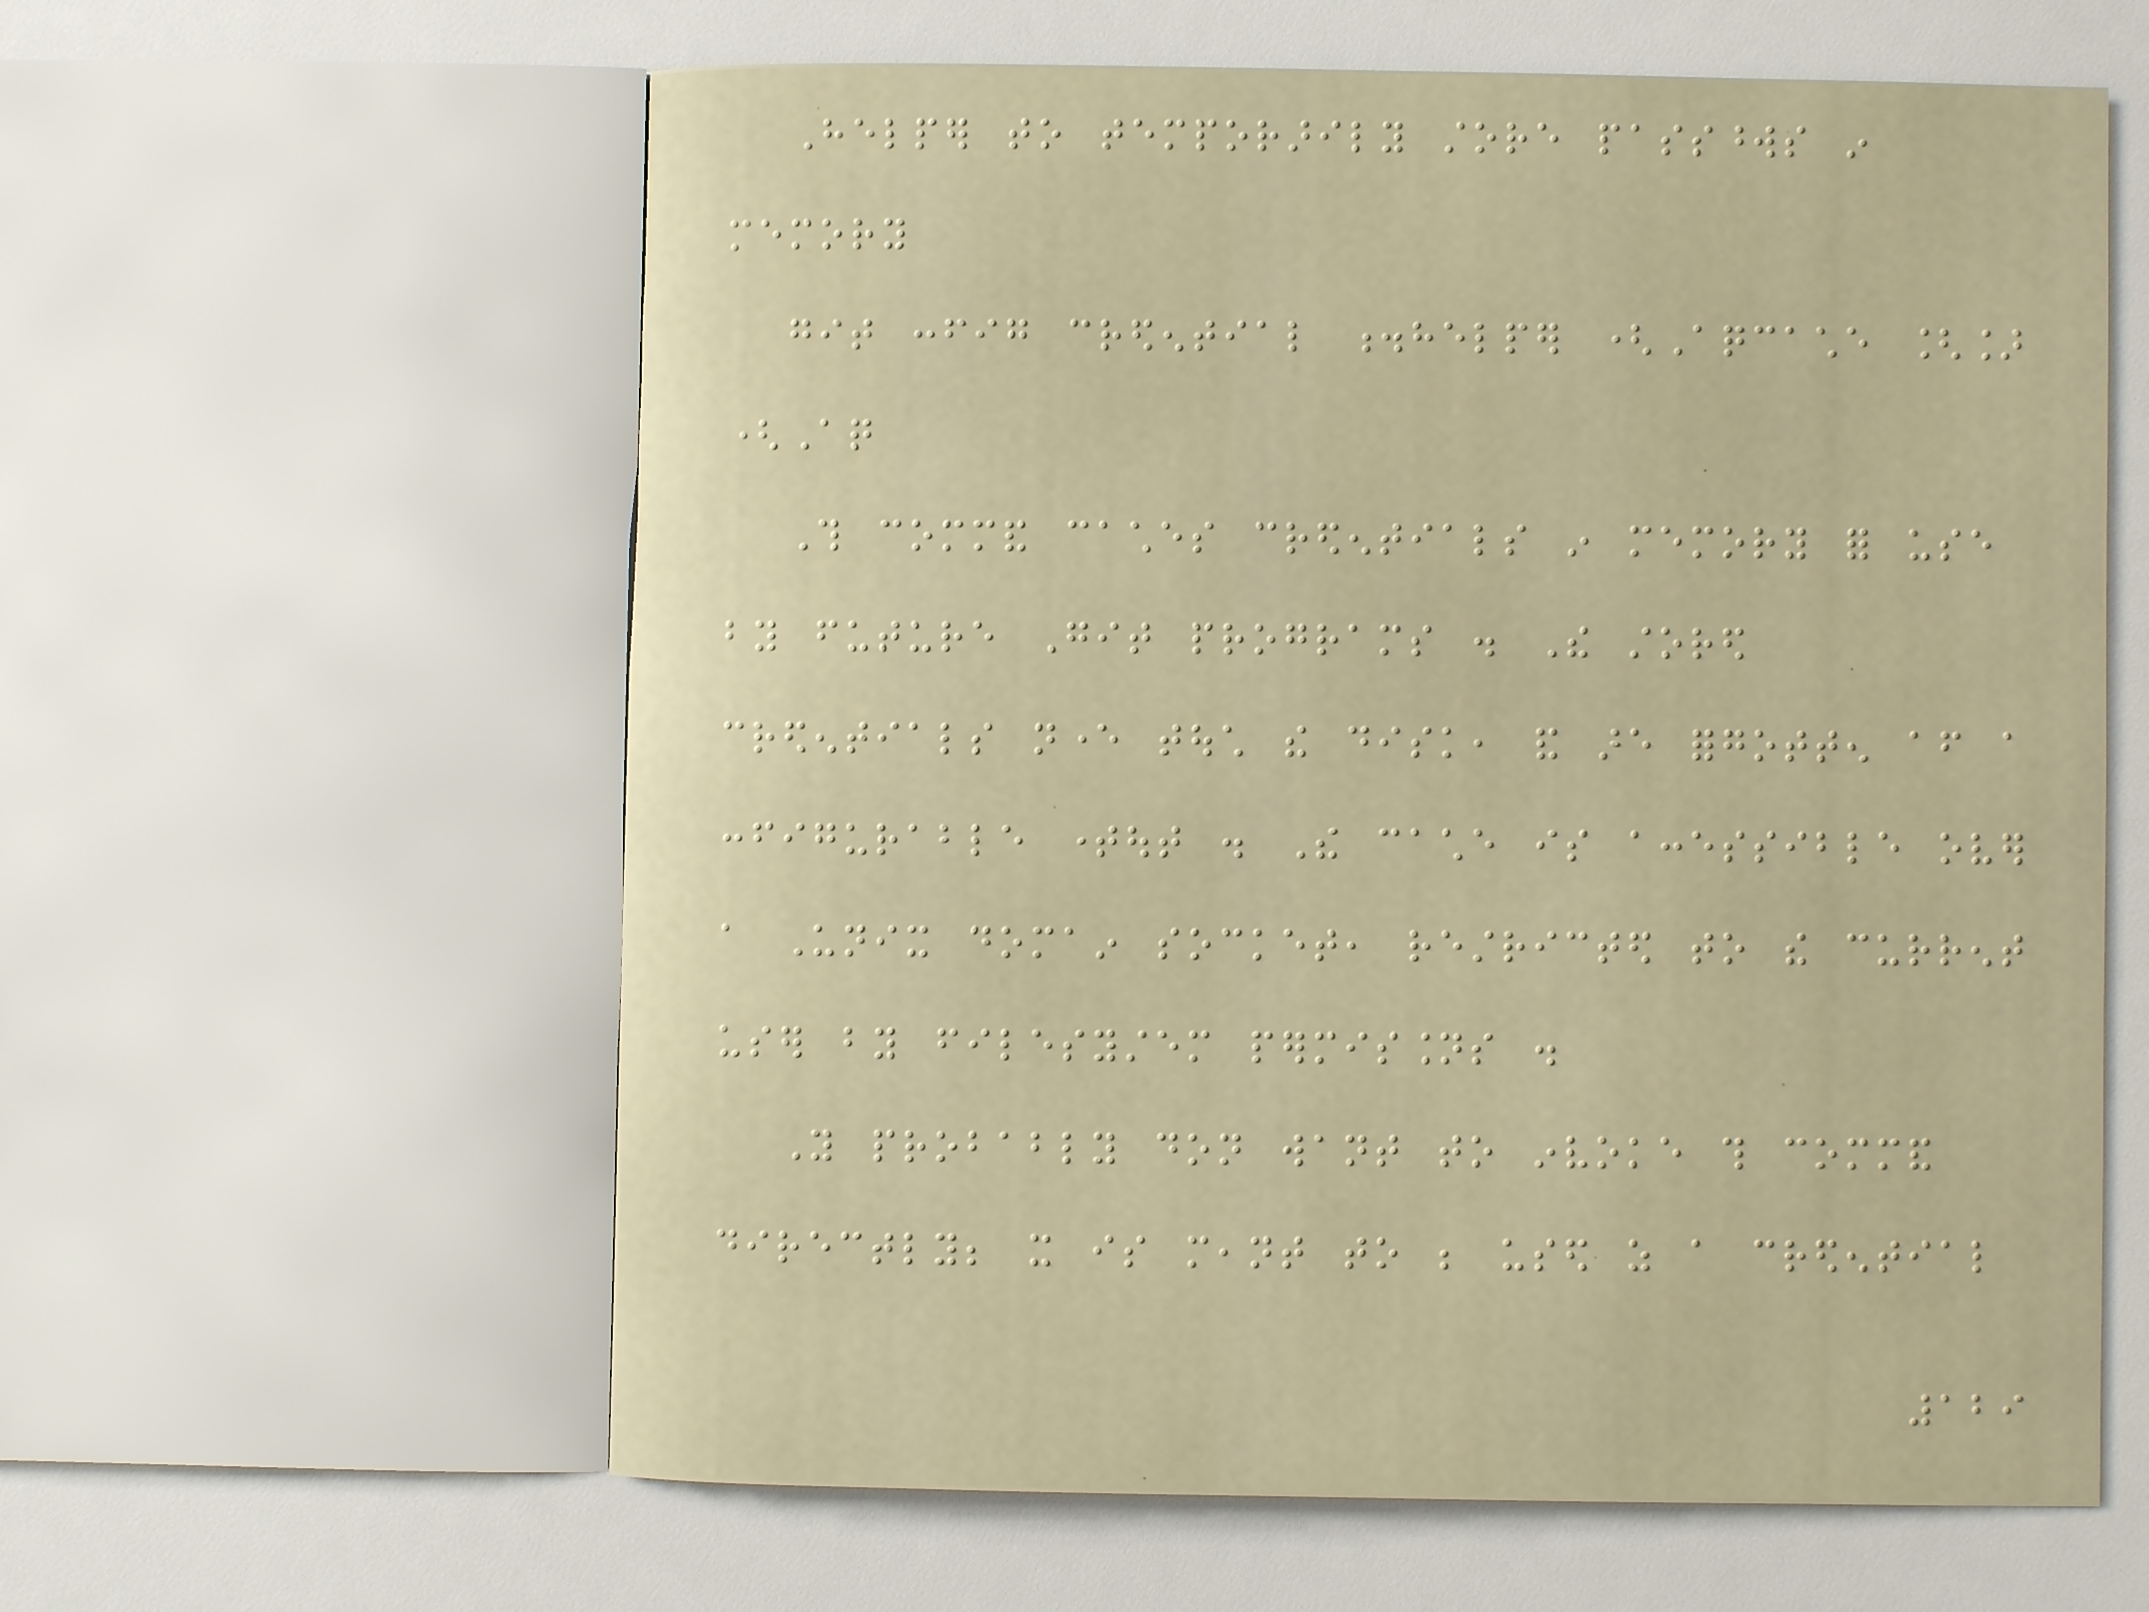Helper to temporarily store passwords in
memory
git config credential .helper (Aqcache []
(Aq
This command caches credentials in memory for use
by future Git programs . The stored
credentials never touch the disk, and are forgotten after a
configurable timeout . The cache is accessible over
a Unix domain socket, restricted to the current
user by filesystem permissions .
You probably don want to invoke this command
directly; it is meant to be used as a credential
129
